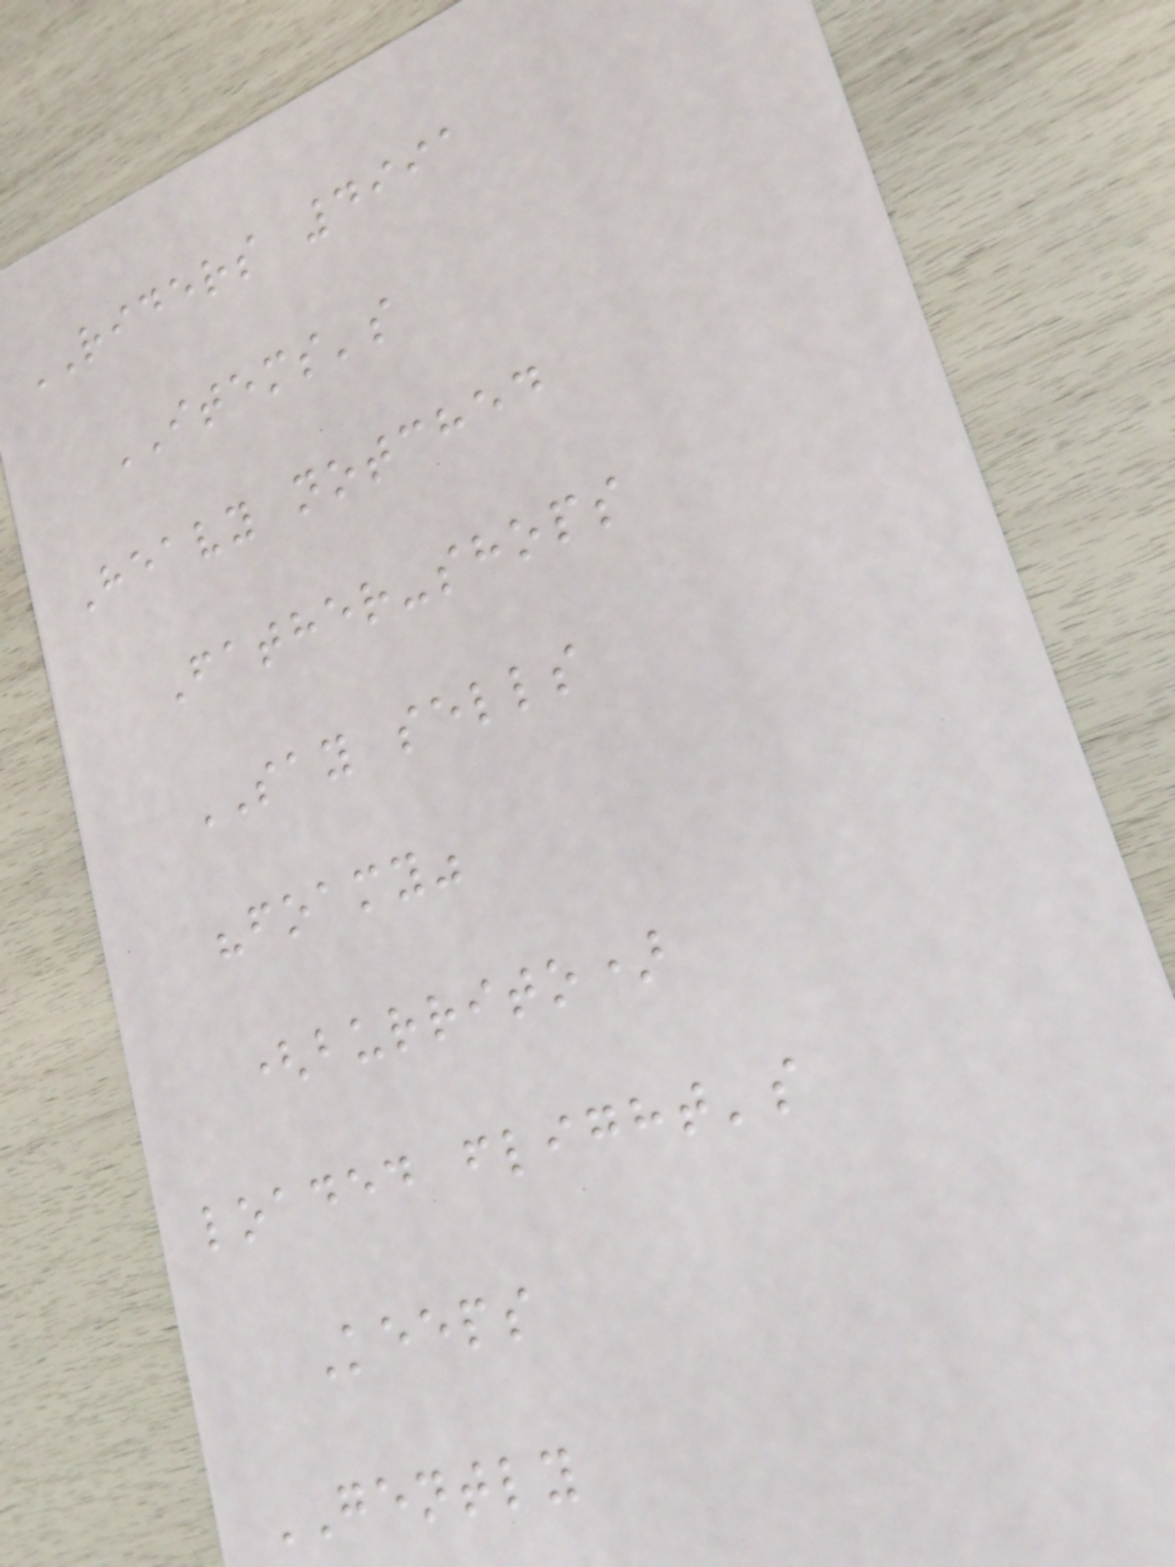RIDERS 4991
ITEMS's
Heavy notched
Father-shops
SAY sells
"foamy"
(burrito)
loaded flight's
Keeps
GENTLY
